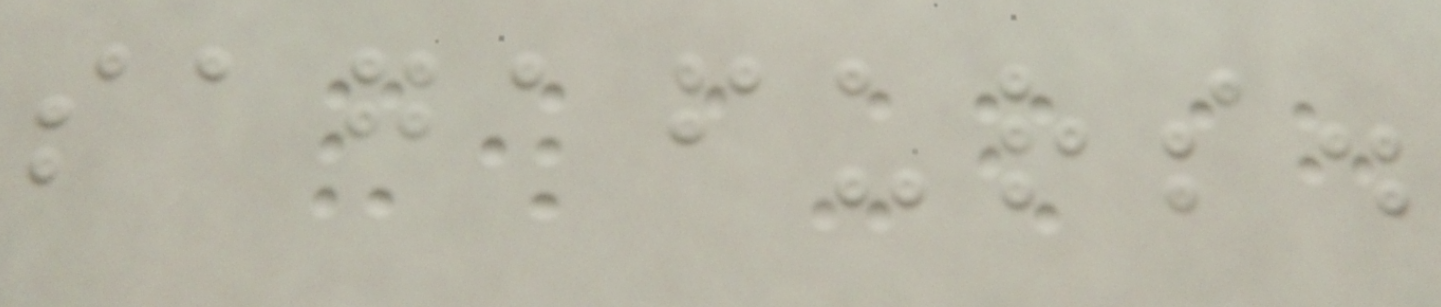sagafurs.
